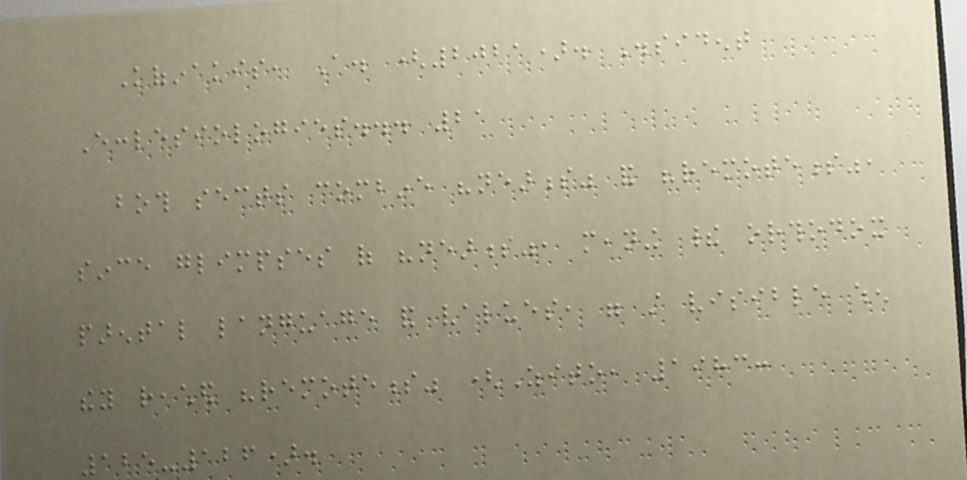Kofinakis, A. (2021). Dissident
Ecclesiologies... 21
both sects combine "nearness" and "remoteness",
since glimpses of "nearness", meaning their orthodox
parental language and values, were still visible when
they reached "remoteness" (Zito, 1983:
125-126).
